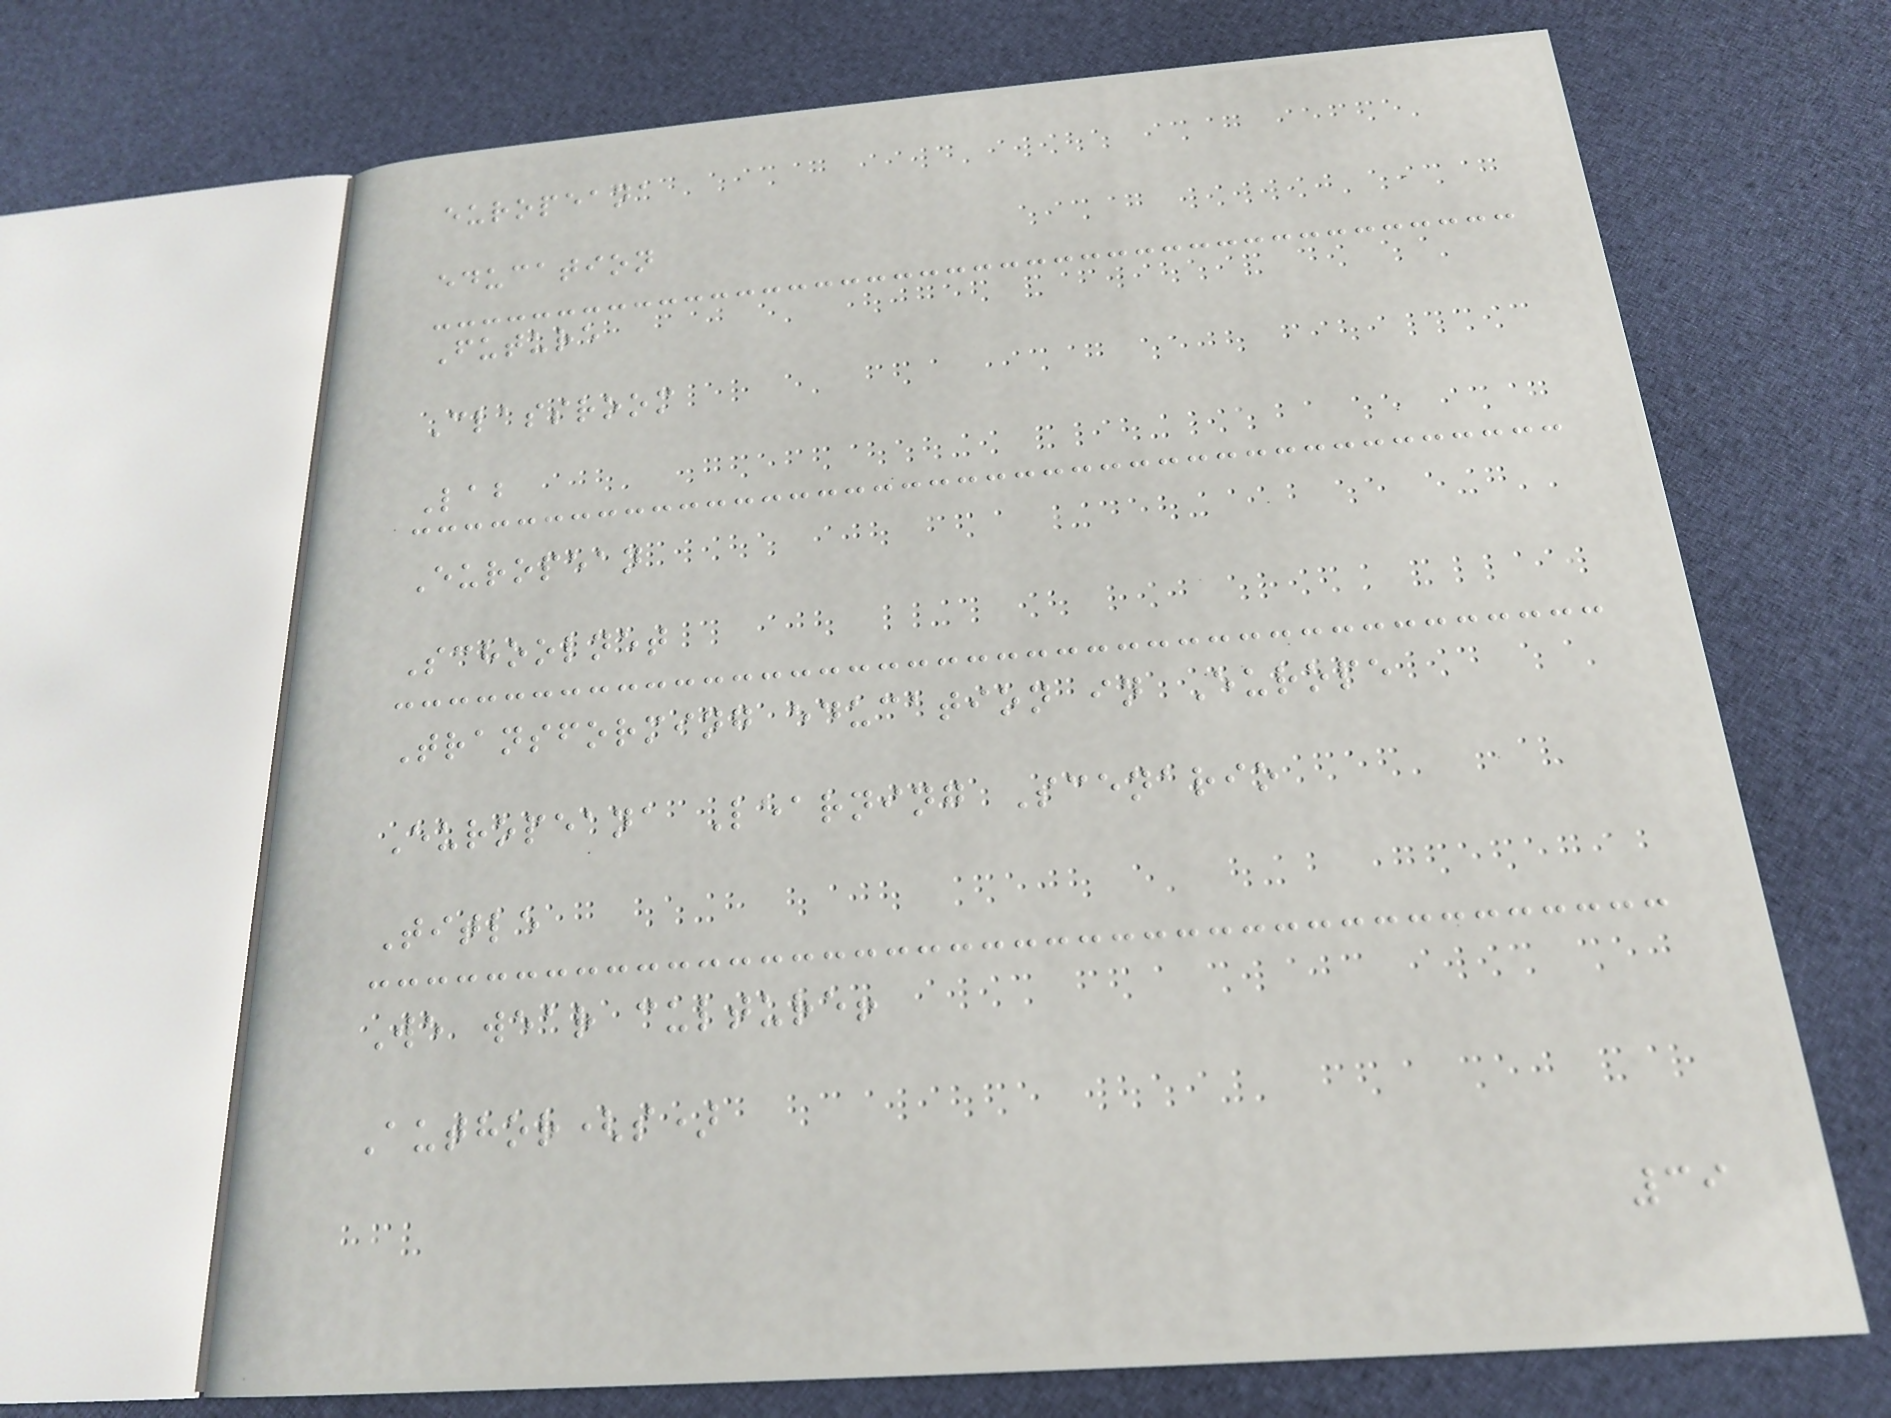europeana
education
Future
Classroom
Lab
European
Schoolnet
Transforming education in Europe
Europeana Learning Scenario
Title
We wear culture!
Author(s)
39
